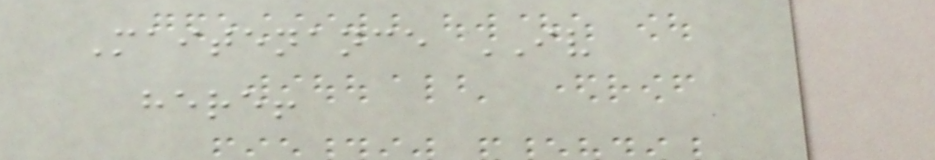Maitenance IV
here!
